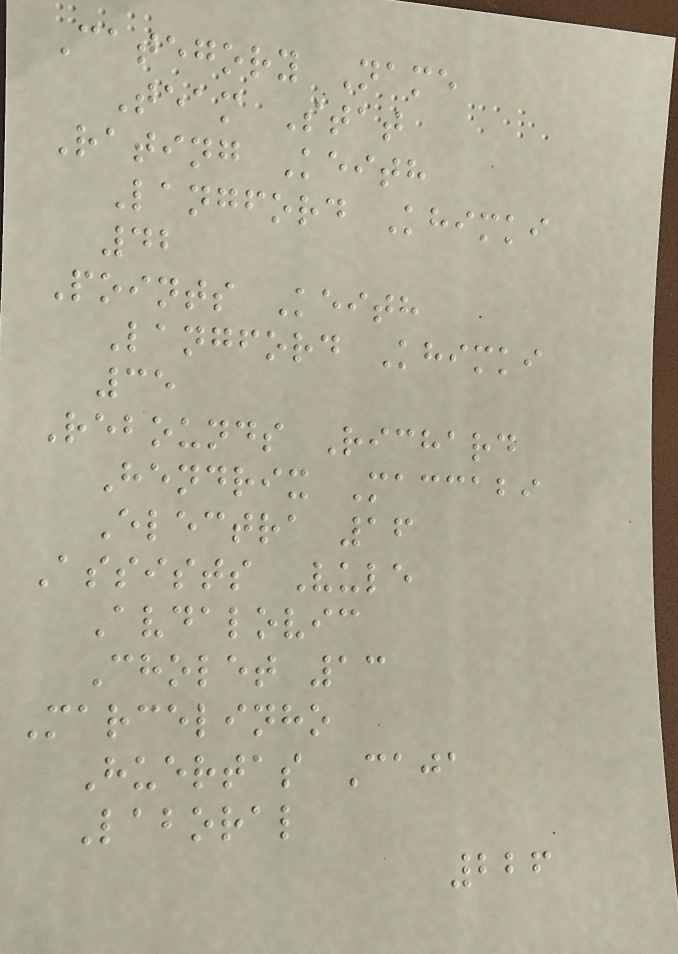Category Name
Team Stat
Rating Keith
Langford Khimki
42
Points Keith
Langford Khimki
35
Rebounds Richard
Hendrix Maccabi
Electra 16
Assists Vule
Avdalovic
Cholet 13
Marcelinho
Huertas Caja
Laboral
226
